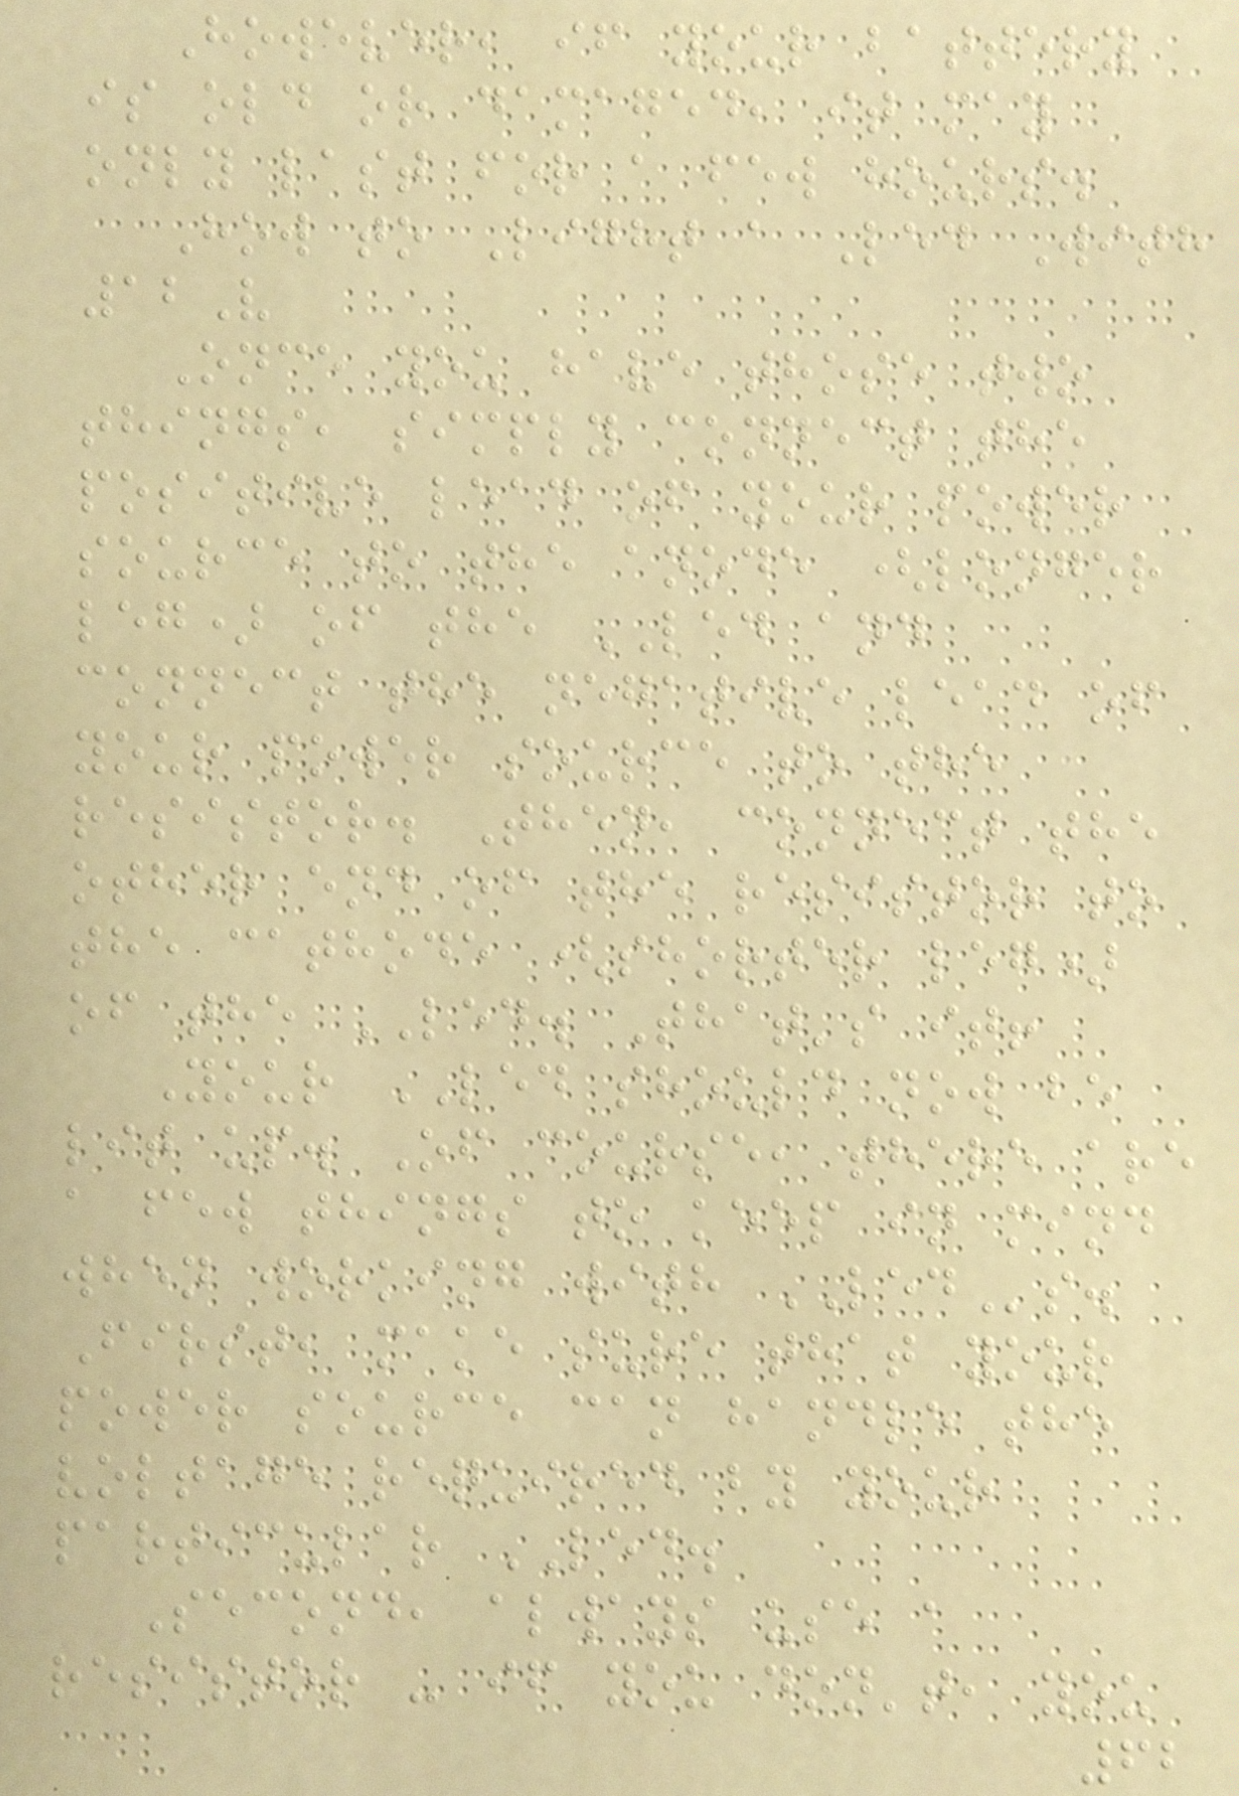However, if your battery
is old or damaged, it may
only last for a few hours.
How to Light a Led With
12V
Once you have those two
things, simply connect the
positive lead of your power
source to the anode (longer
leg) of the LED and
connect the negative lead of
your power source to the
resistor. Then, connect the
other end of the resistor to
the cathode (shorter leg)
of the LED. That's it!
Your LED should now be
lit up. Of course, there are
a few things to keep in mind
when working with LEDs.
First, make sure that your
power source can handle the
voltage required by your
particular LED.
Second, always use a
resistor - if you don't, you
62
